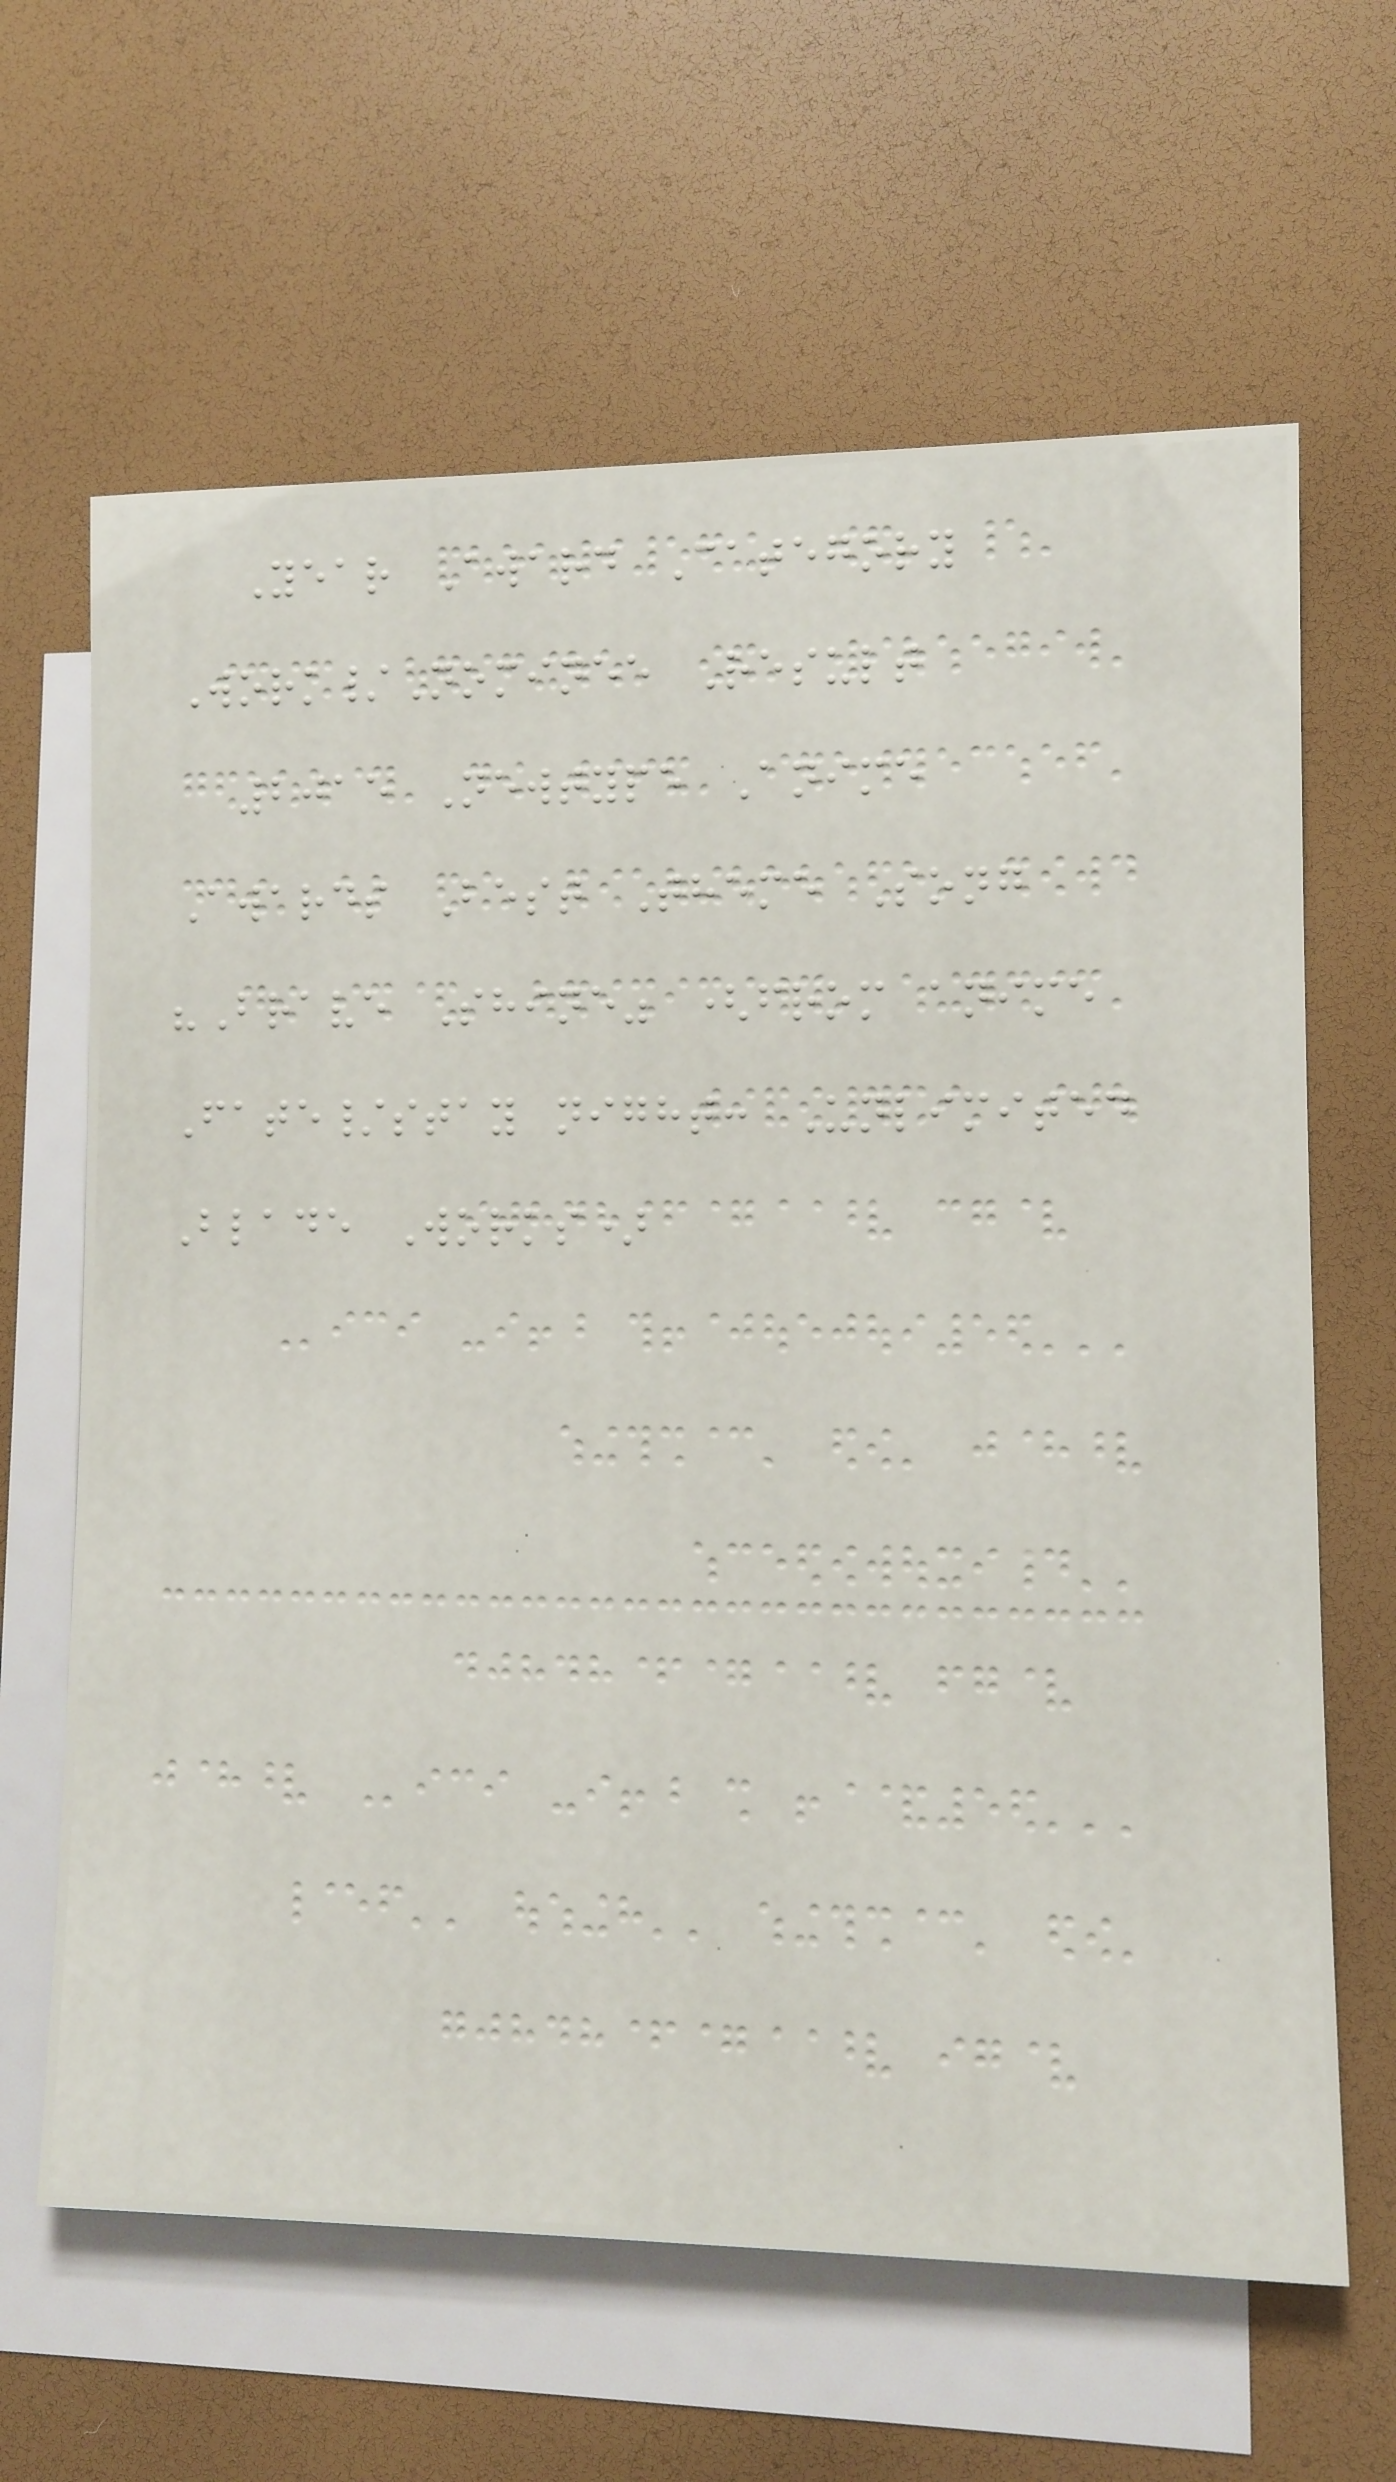Year Award Category
Work/Nominee Result
2015 Newtype Anime
Awards Best Theme Song
"Brave Shine" (from anime
Fate/stay night: Unlimited
Blade Works)
